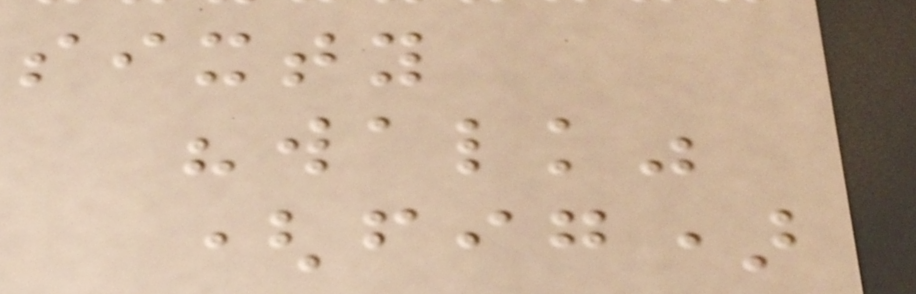sixty
"walk"
(fig)
